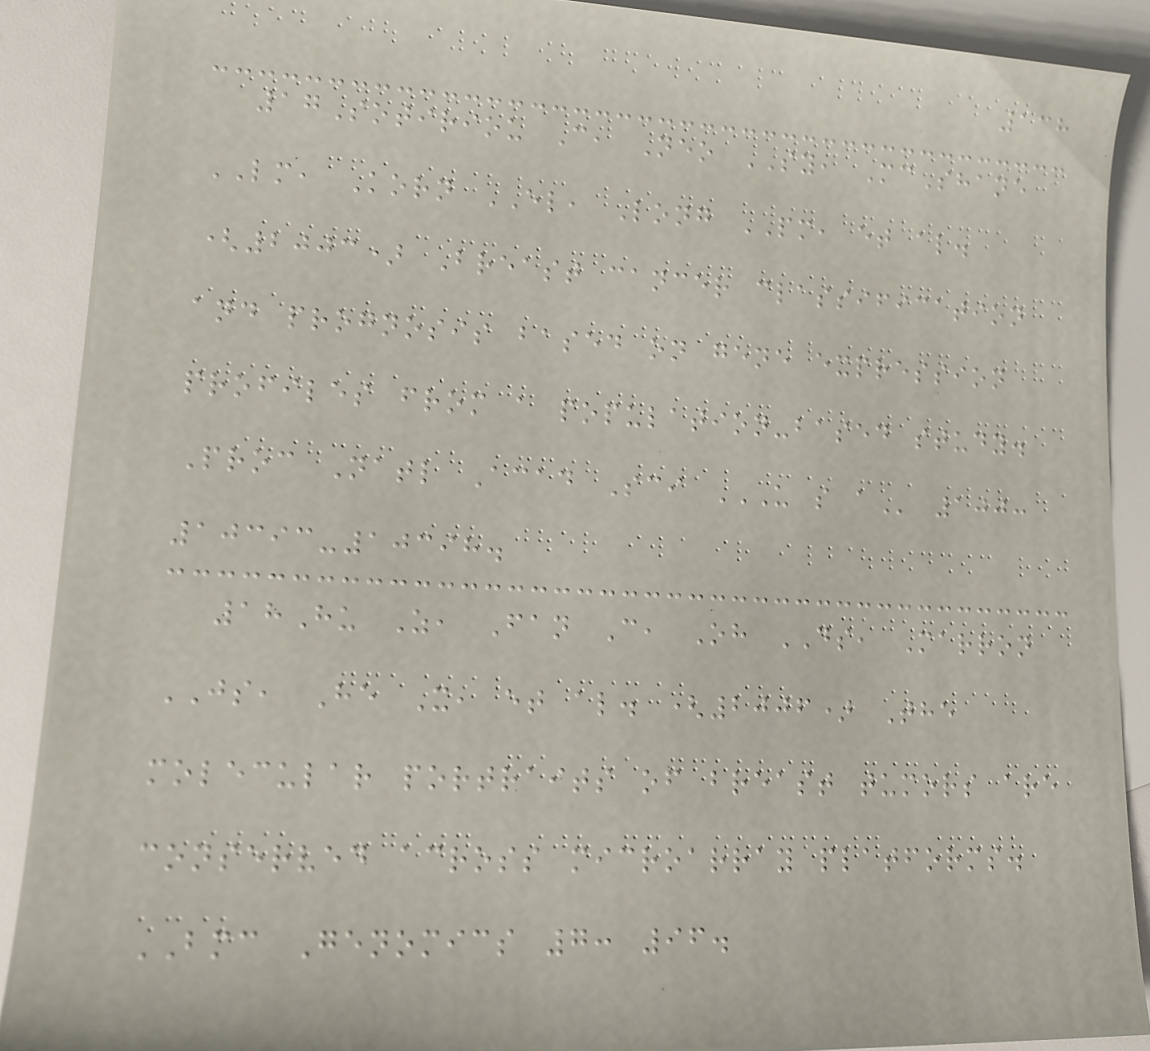138
17Sotiriou C, Neo SY, McShane
LM, Korn EL, Long PM, et al.
(2003) Breast cancer classification
and prognosis based on gene expression
profiles from a population-based study.
Proc Natl Acad Sci U S A 100:
10393-10398.
18Hu Z, Fan C, Oh DS, Marron
JS, He X, et al. (2006) The
molecular portraits of breast tumors are
conserved across microarray platforms.
BMC Genomics 7: 96.
